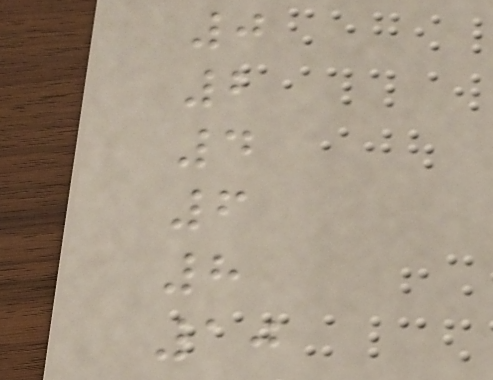0
2
4
6
8
10
